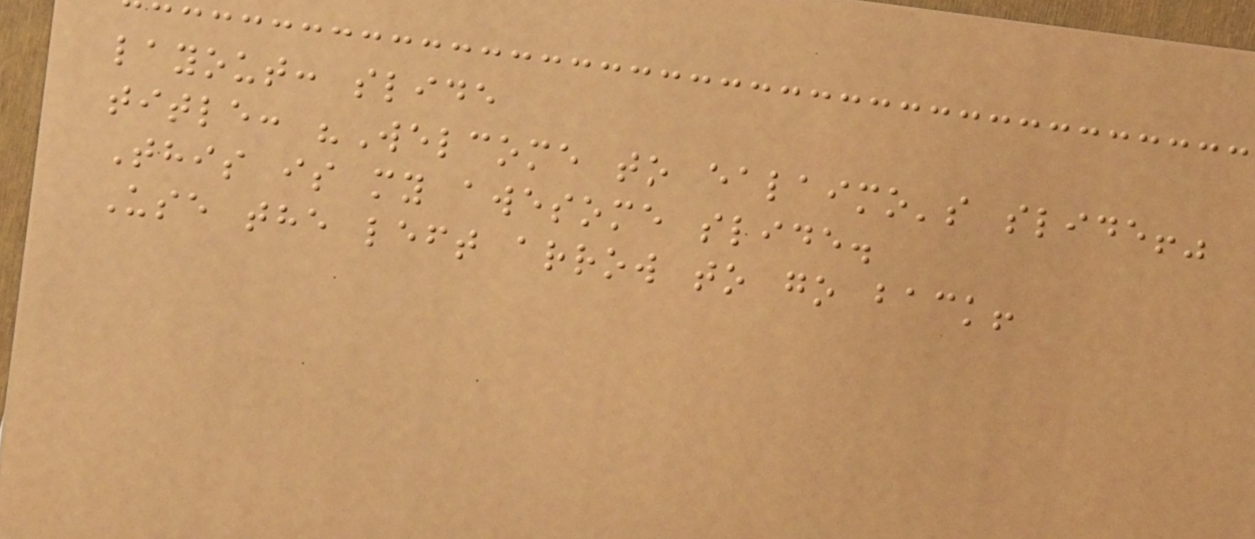layout: slide
title: "Welcome to ealaimo's slide!"
This is my awesome slide.
Use the left arrow to go back!
